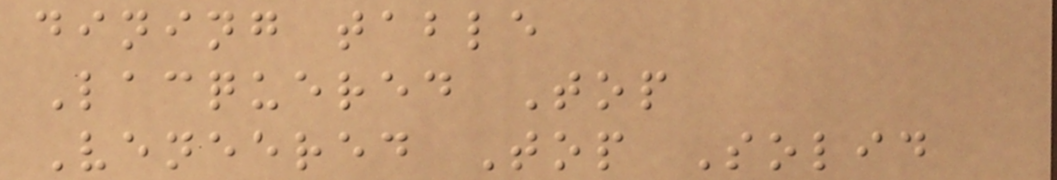dining table
Lacquered Top
Veneered Top Solid
